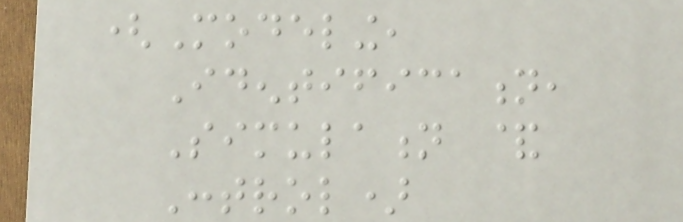(Modeling,
Identification,
Simulation &
Control)
